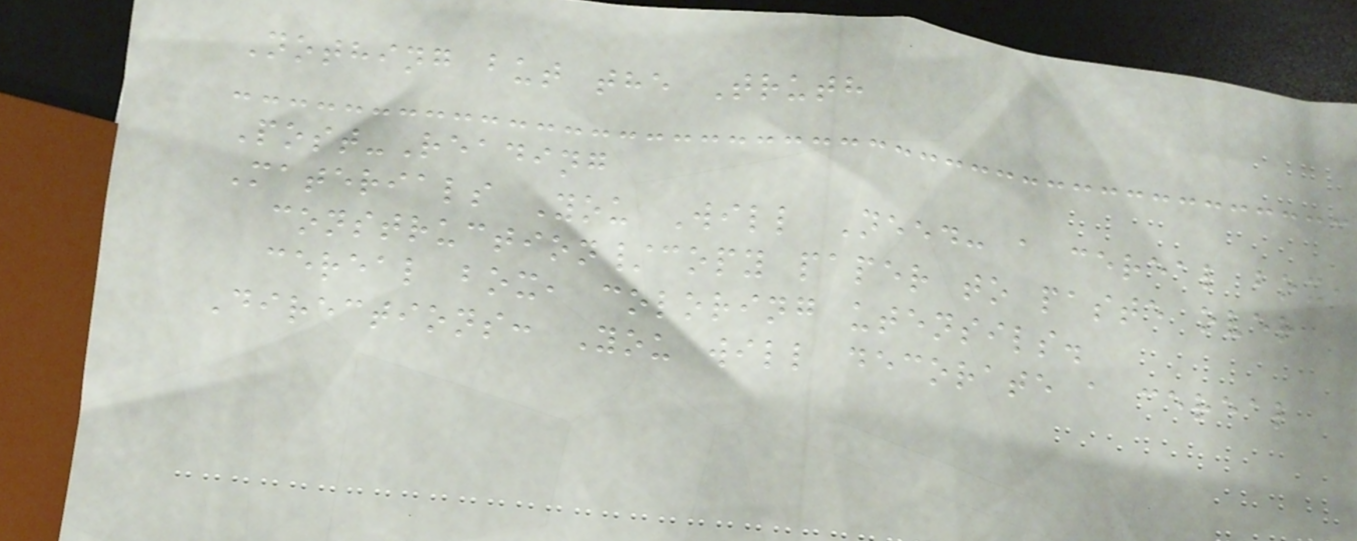Nothing but the Truth
Post-Reading
Materials You Will Need: a cereal box,
construction/copy paper to paste over
cereal box, coloring utensils.
Directions: You will decorate a cereal
